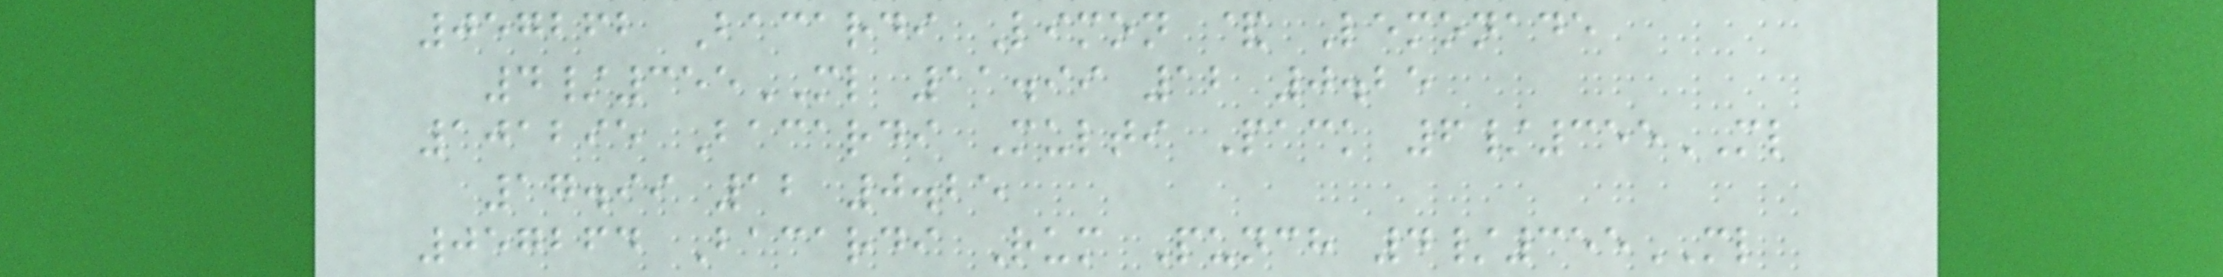057262 Bacardi Limon & Lemonade
4/355ML 11.99 12 0.25
101295 Bacardi Multi Pack 6/355ML
17.99 12 0.25
057264 Bacardi Rum Punch 4/355ML
